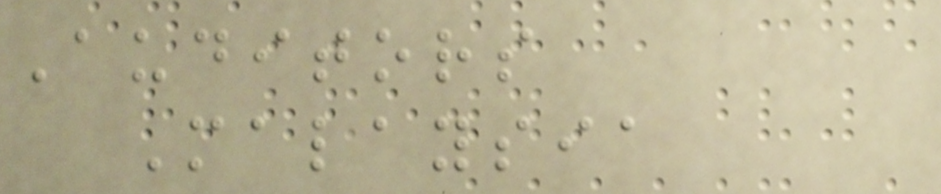Auditors
Malaysia
